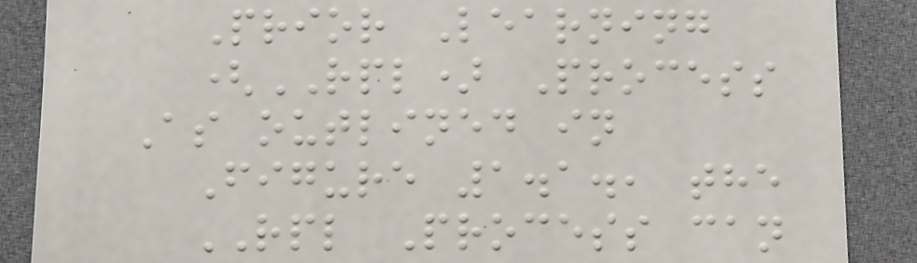Prior Learning
(RPL) Process
As outlined in
Figure 1.1., the
RPL Process can
